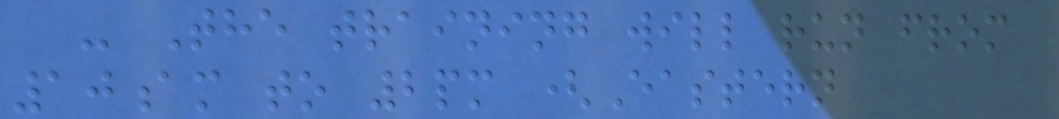- The training will run from
10am to 2pm (Eastern
